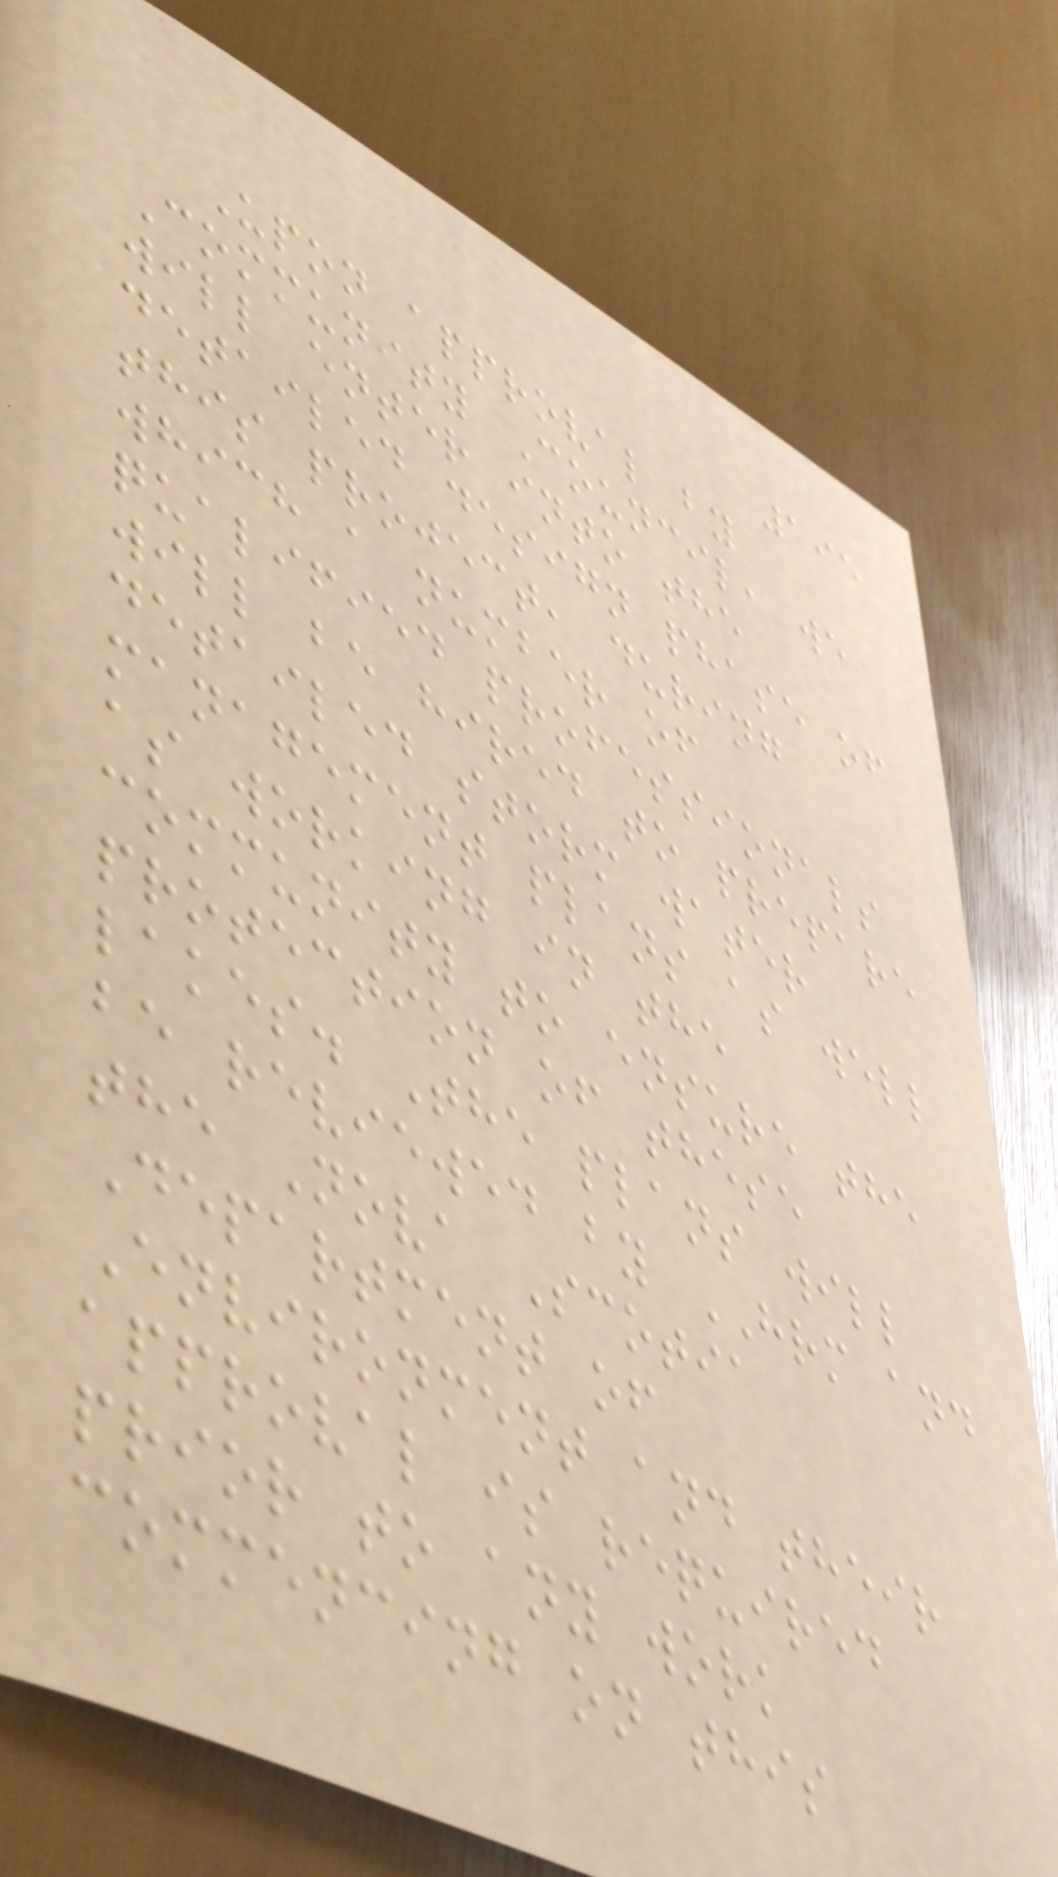195
Upon approval by
Community Council, we
will enter into the
detailed design phase of
this project, during
which a number of
qualified professionals
will be hired to prepare
detailed storm water
management plans as well
as working in the
community to ensure the
protection of these
lakes. The plans will
be reviewed by HRM and
the Nova Scotia
Department of
Environment and their
approval is required
prior to any work
commencing on this
